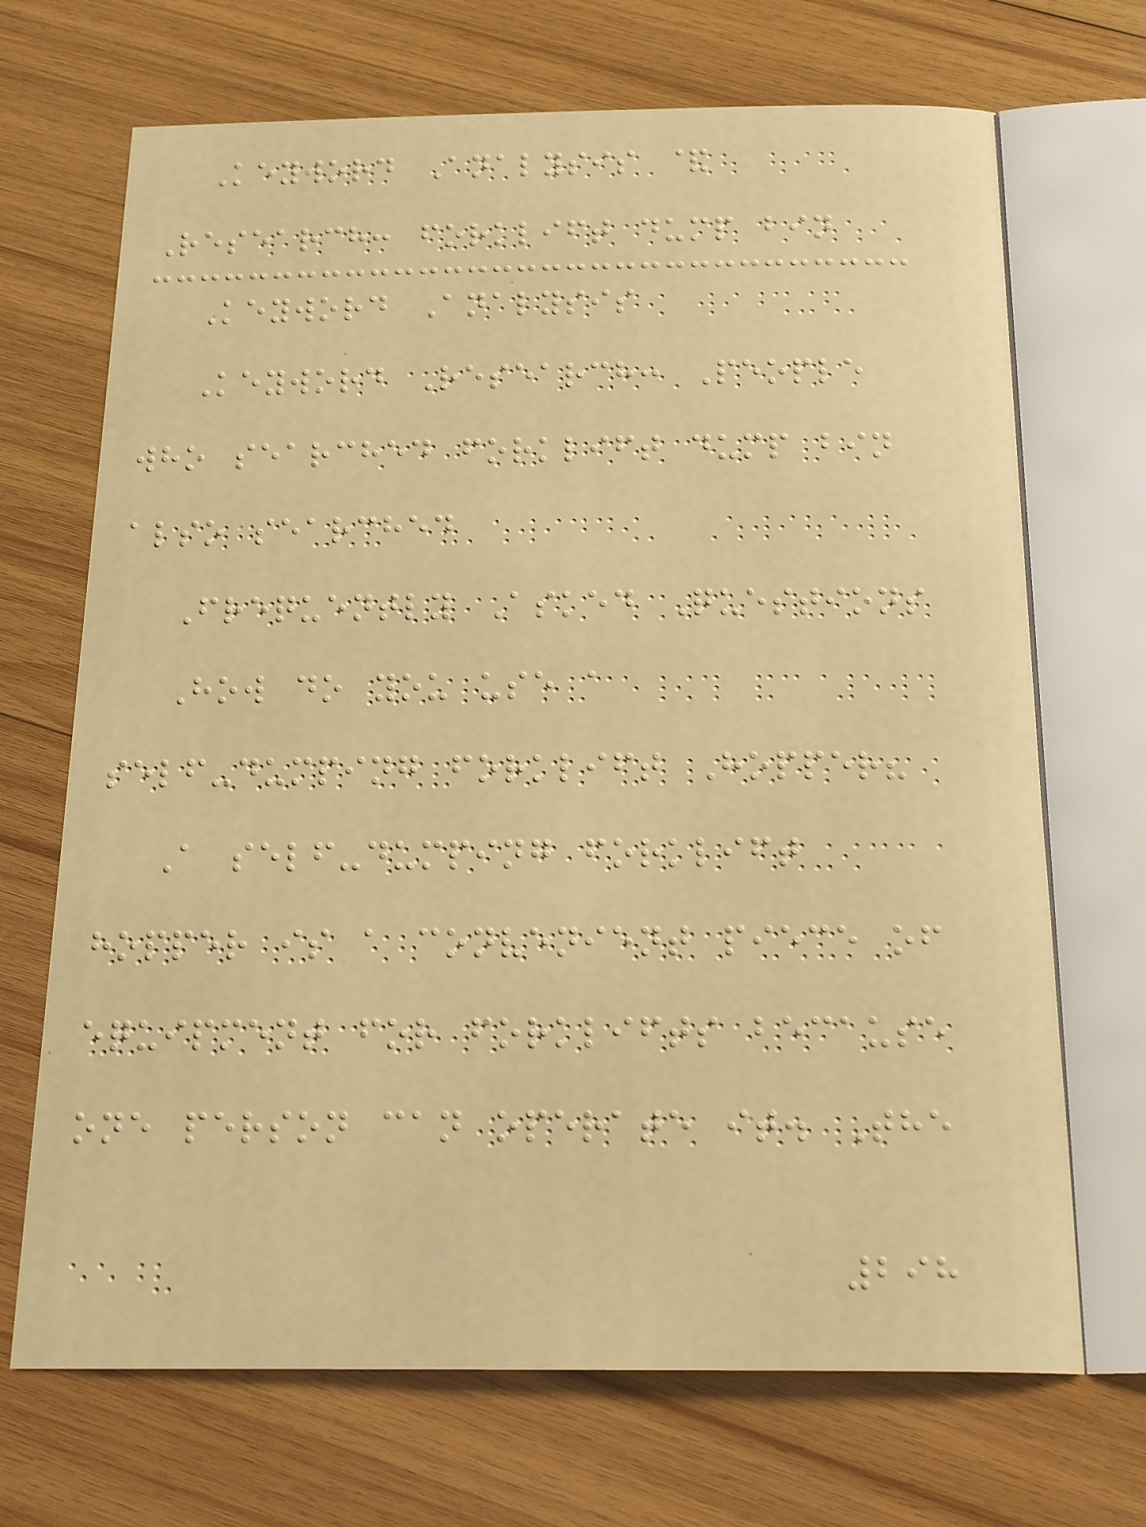Keyword Analysis &
Research: forklift dump bin
Keyword Analysis
Keyword Research: People
who searched forklift dump bin
also searched
Frequently Asked Questions
How do you use a
self-dumping forklift Hopper?
A self-dumping forklift
hopper is a convenient piece of
equipment for forklifts because
one person can operate it. The
298
